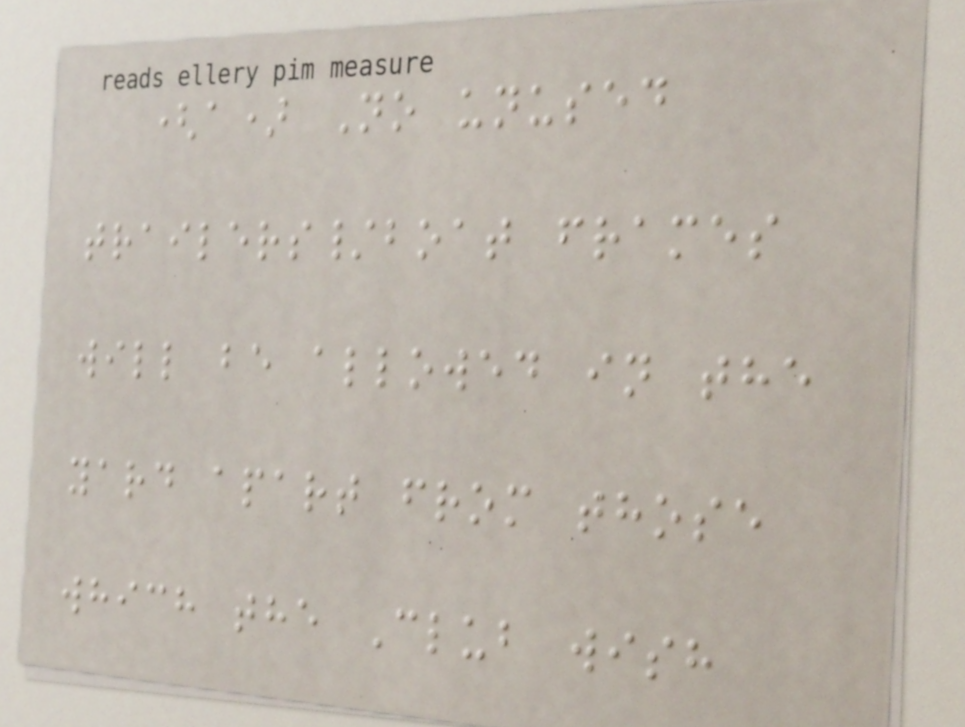(a) No unused
trailers/boat frames
will be allowed in the
yard apart from those
which the Club wish
